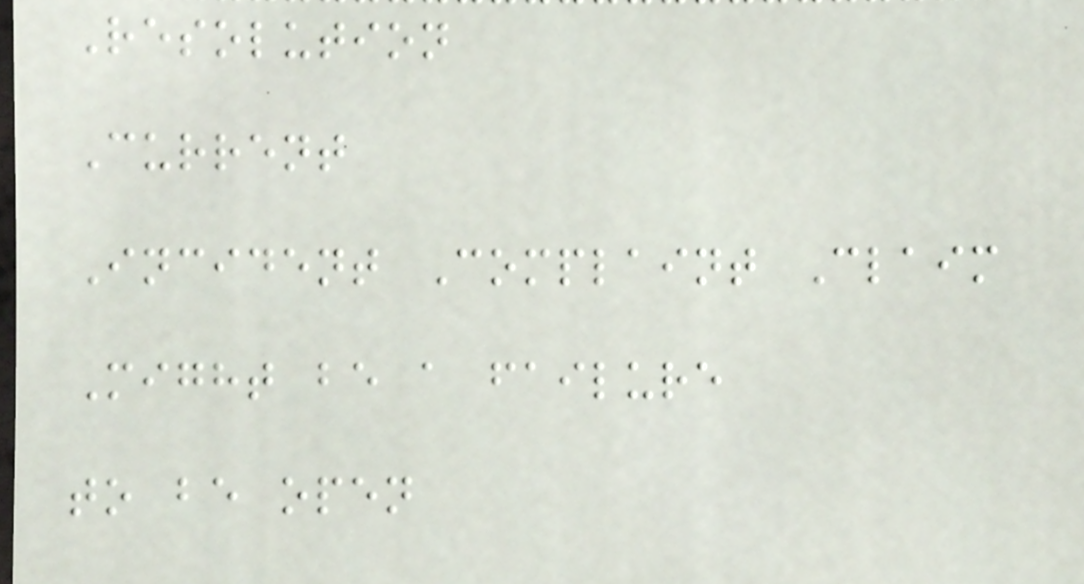Resolution
Current
Incident Complaint Claim
Might be a failure
to be open
